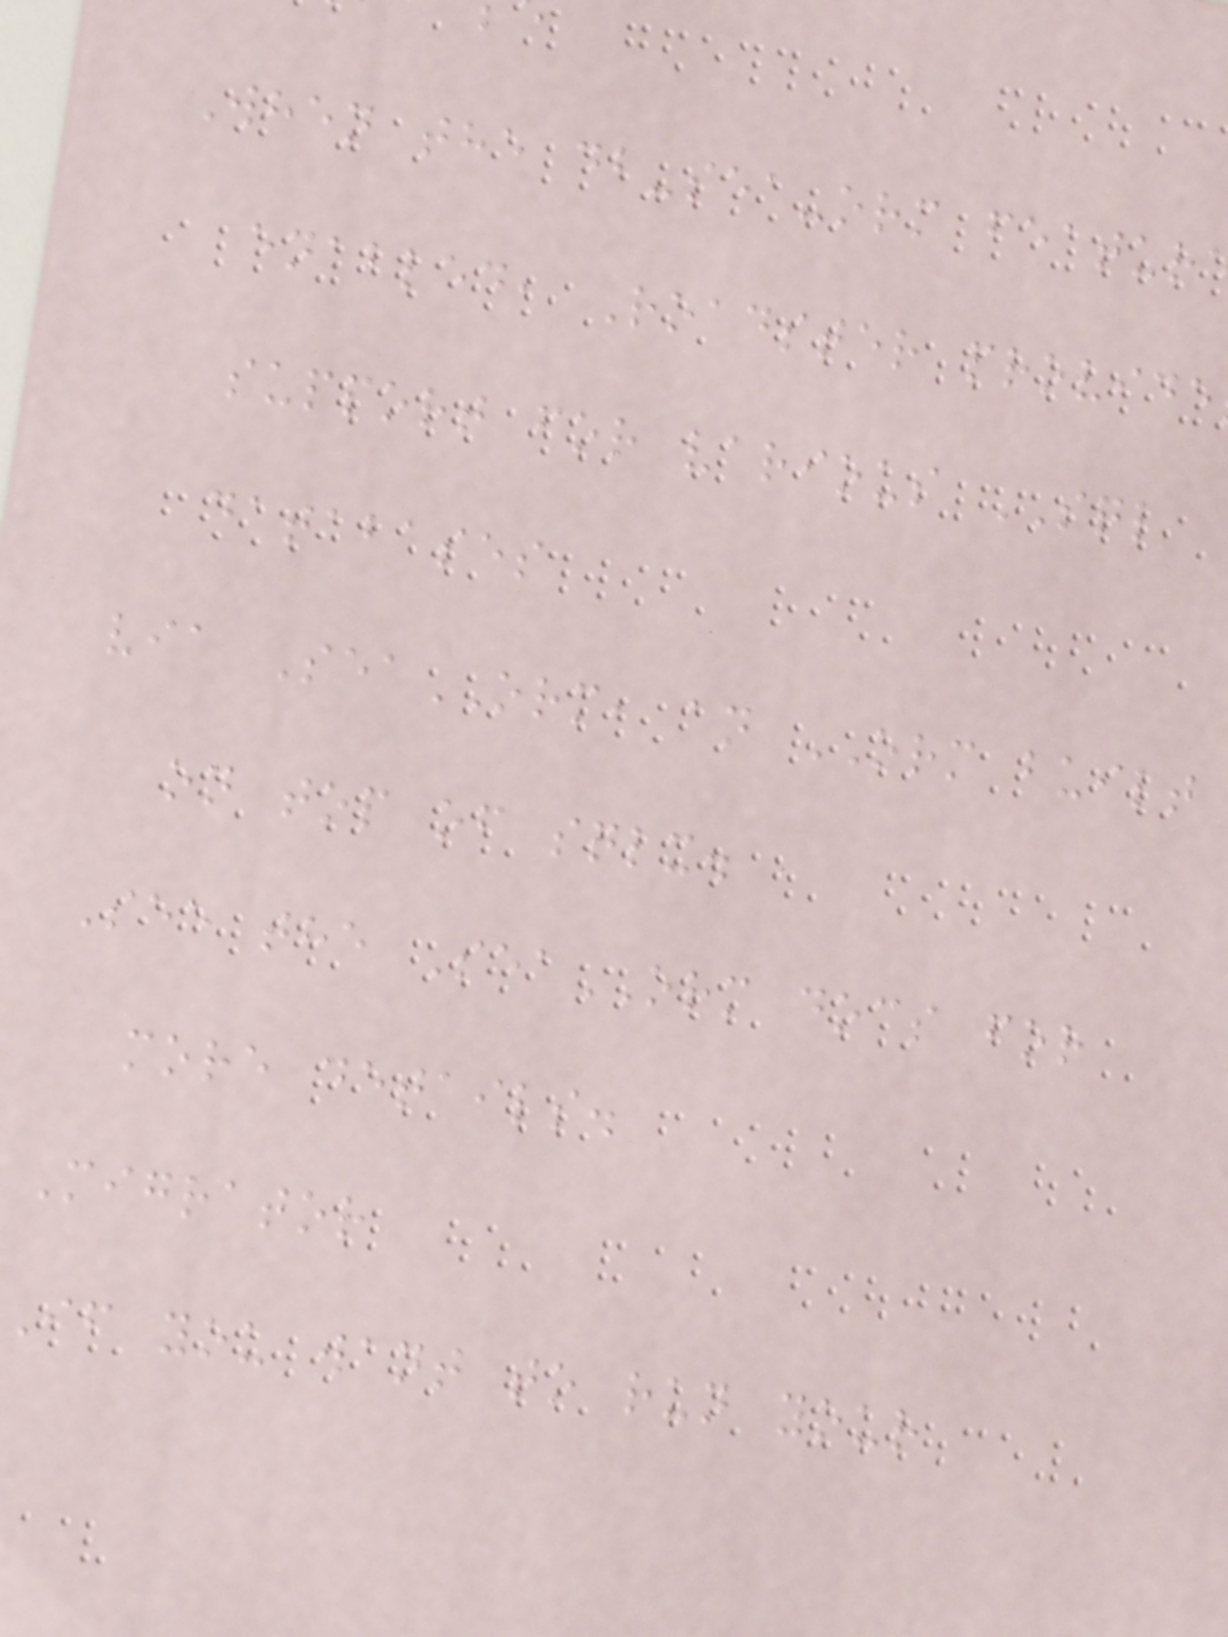When the db-sea-orm featur
enabled, Roadster provide
support for various SQL
databases
via SeaORM, an ORM built
on top of sqlx.
See the SeaORM docs for
more details.
Migrator
If you want to run your
